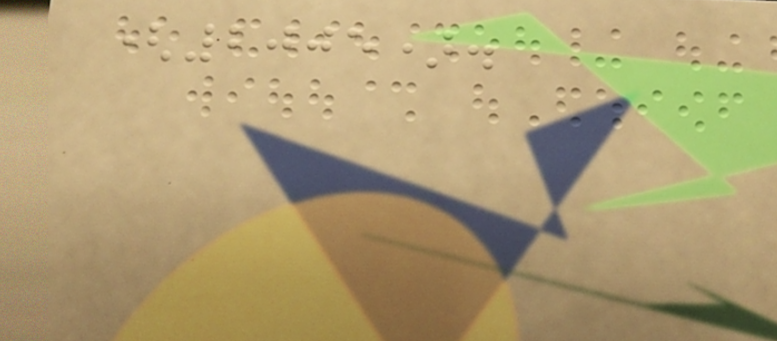(2005).
